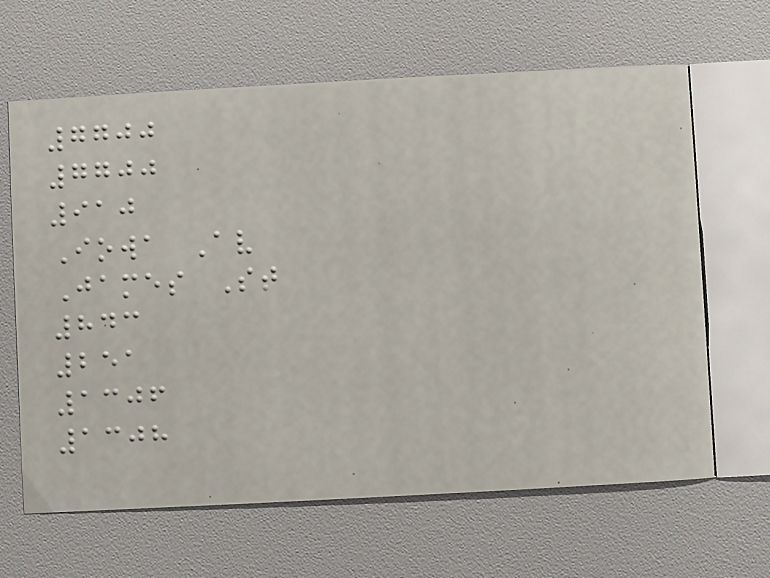7700
7700
910
Iowa Av
James St
843
251
1306
1308
